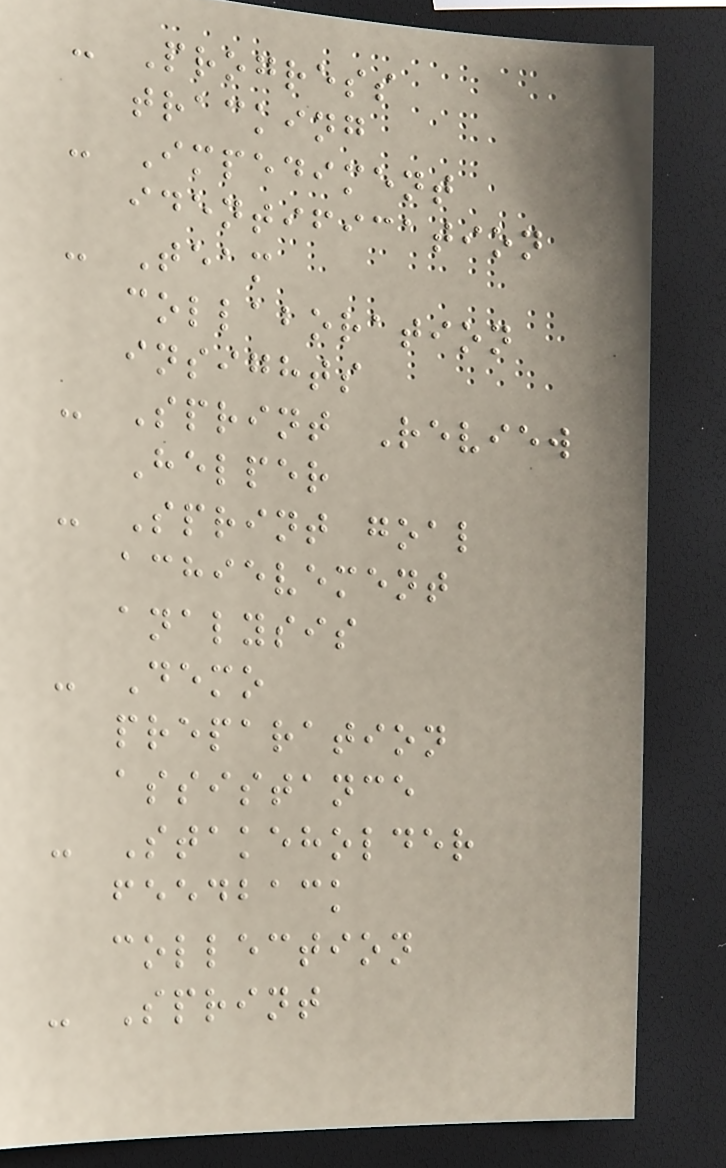- Progress
tracking
- Impediment
identification
- Team
collaboration
insights
- Sprint Review
Helper
- Sprint goal
achievement
analysis
- Demo
preparation
assistance
- Stakeholder
feedback
collection
- Sprint
